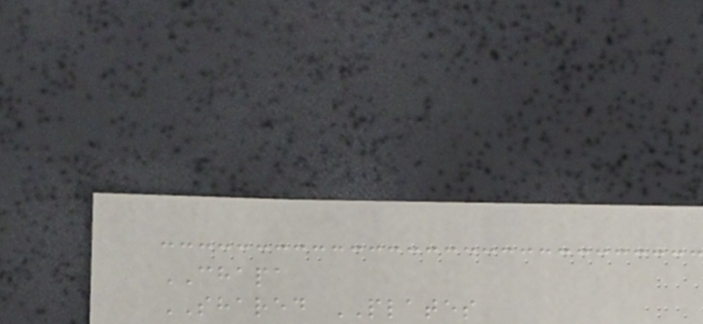CHAPA
SHARED PLATES
